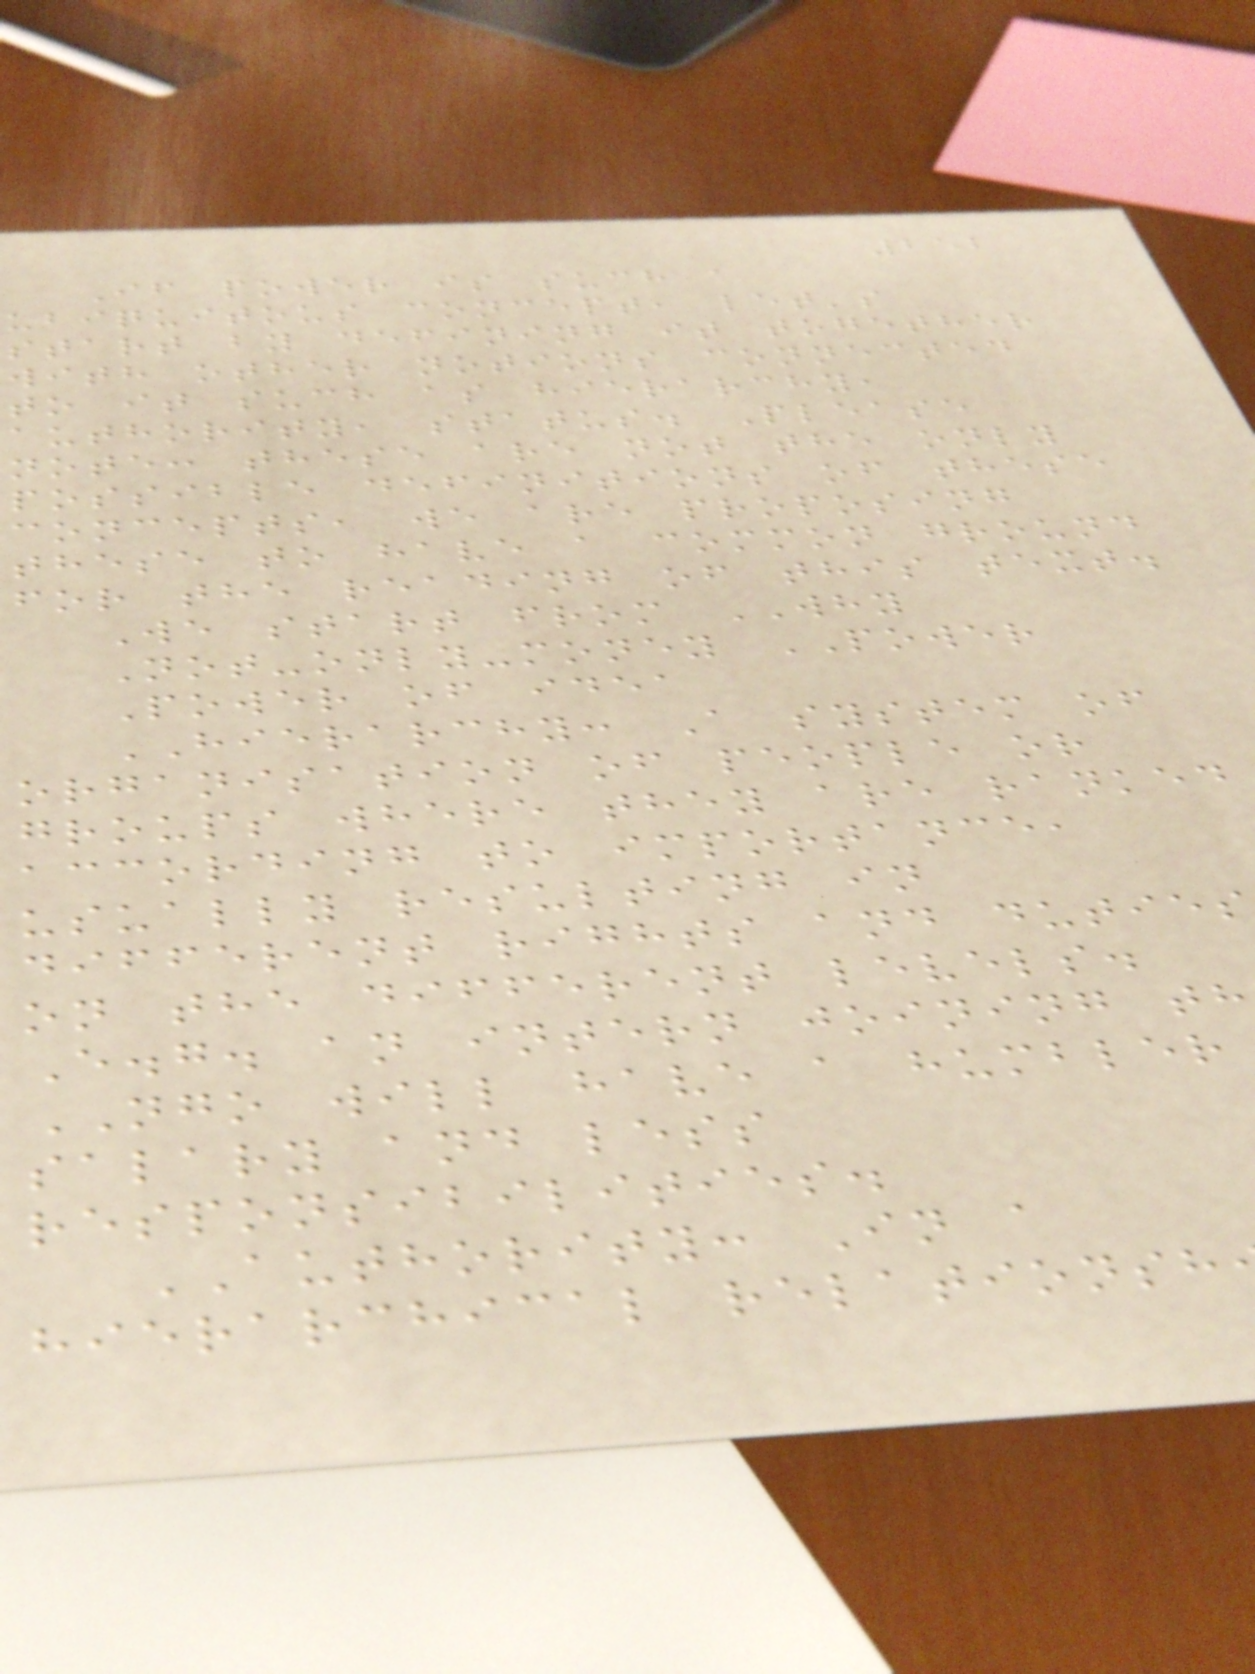252
If power is such a
ubiquitous concept, let's
start by defining it together
with other notions connected
to it such as hierarchy,
authority, status. Please
note: these are not the only
possible definitions of these
concepts, we are proposing
these to have a common ground
for the reading of this text.
We start from WHY
Not-only-money POWER
Power of idea
HIERARCHY: A system of
organisation of people or
groups where they are ranked
according to importance,
usually resulting in
different rights and duties
on the different levels.
E.g. an intern joining th
NGO will have a humbler
salary and less
responsibilities.
AUTHORITY: In a
hierarchical relationsh
